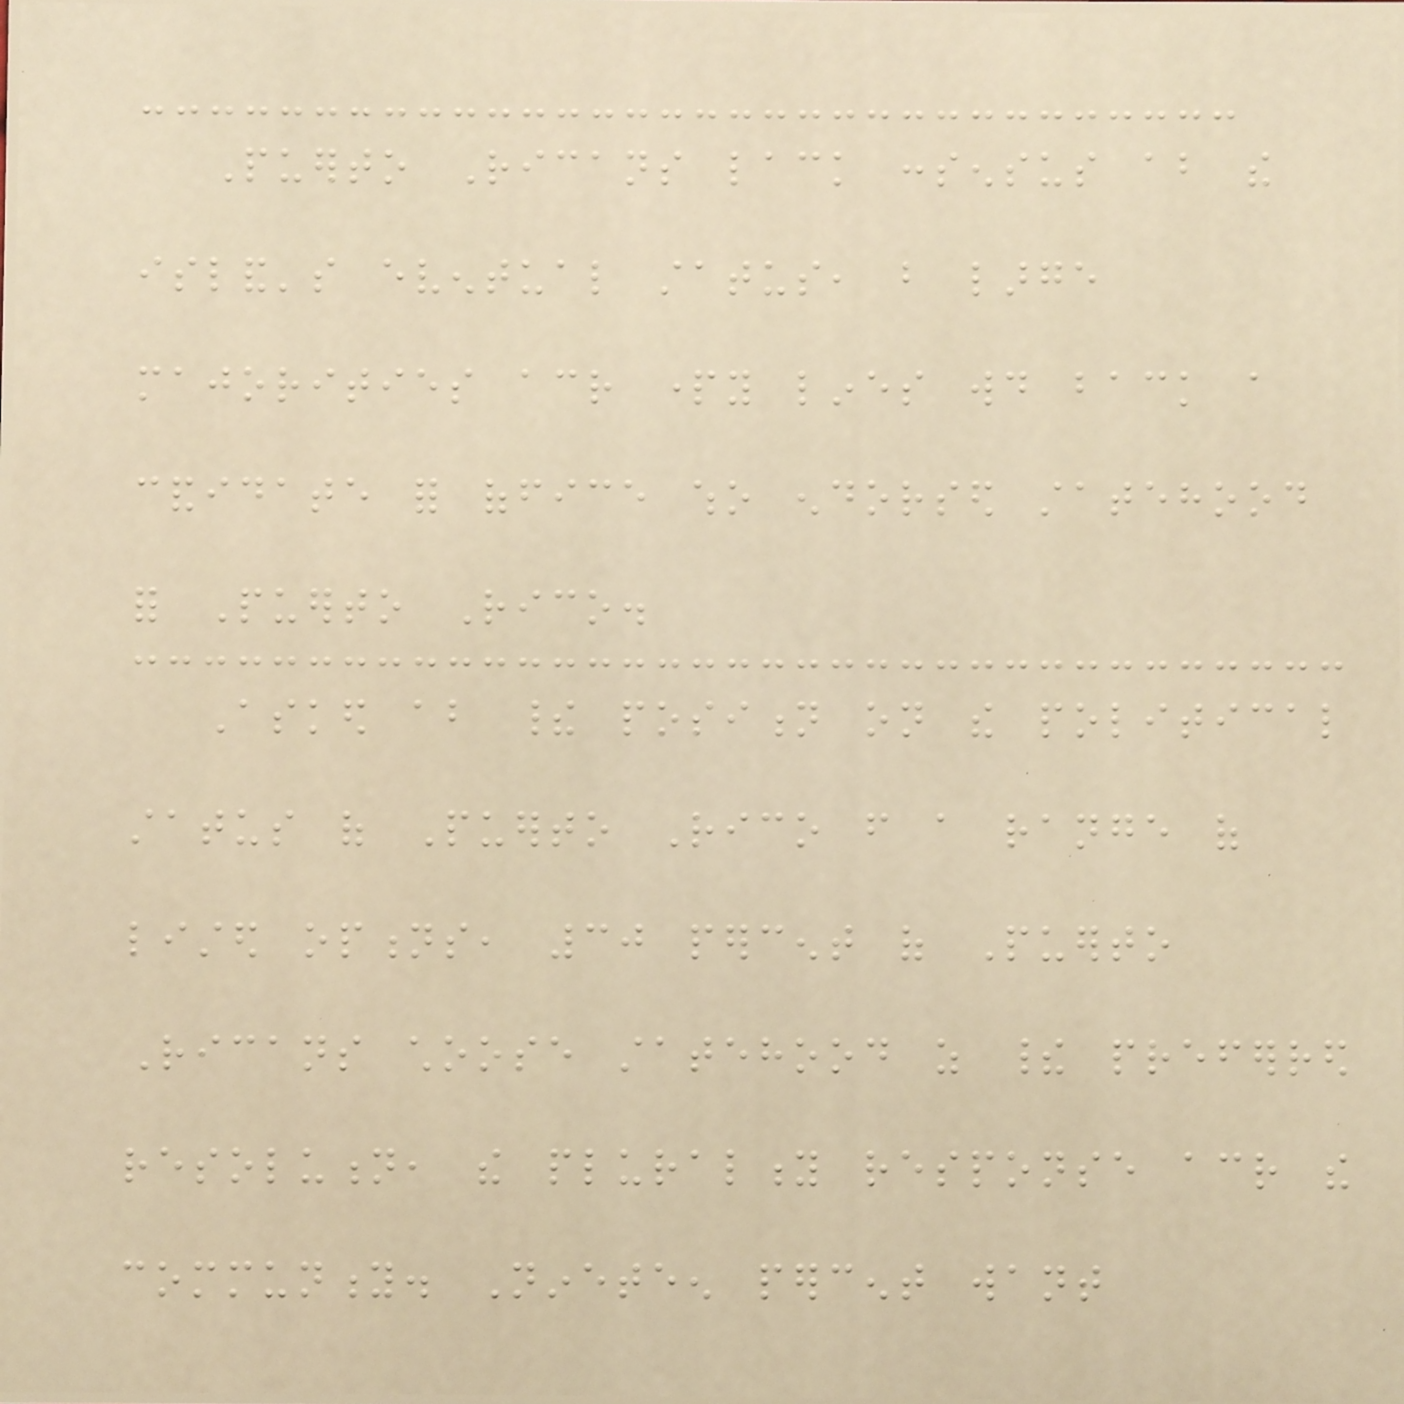Puerto Ricans lack consensus about the
island's eventual status, but large
majorities across party lines would back a
candidate for office who endorsed statehood
for Puerto Rico.
Asked about their position on the political
status of Puerto Rico from a range of
listed options, 30 percent of Puerto
Ricans choose statehood as their preferred
resolution, the plurality response across the
community. Nineteen percent want
